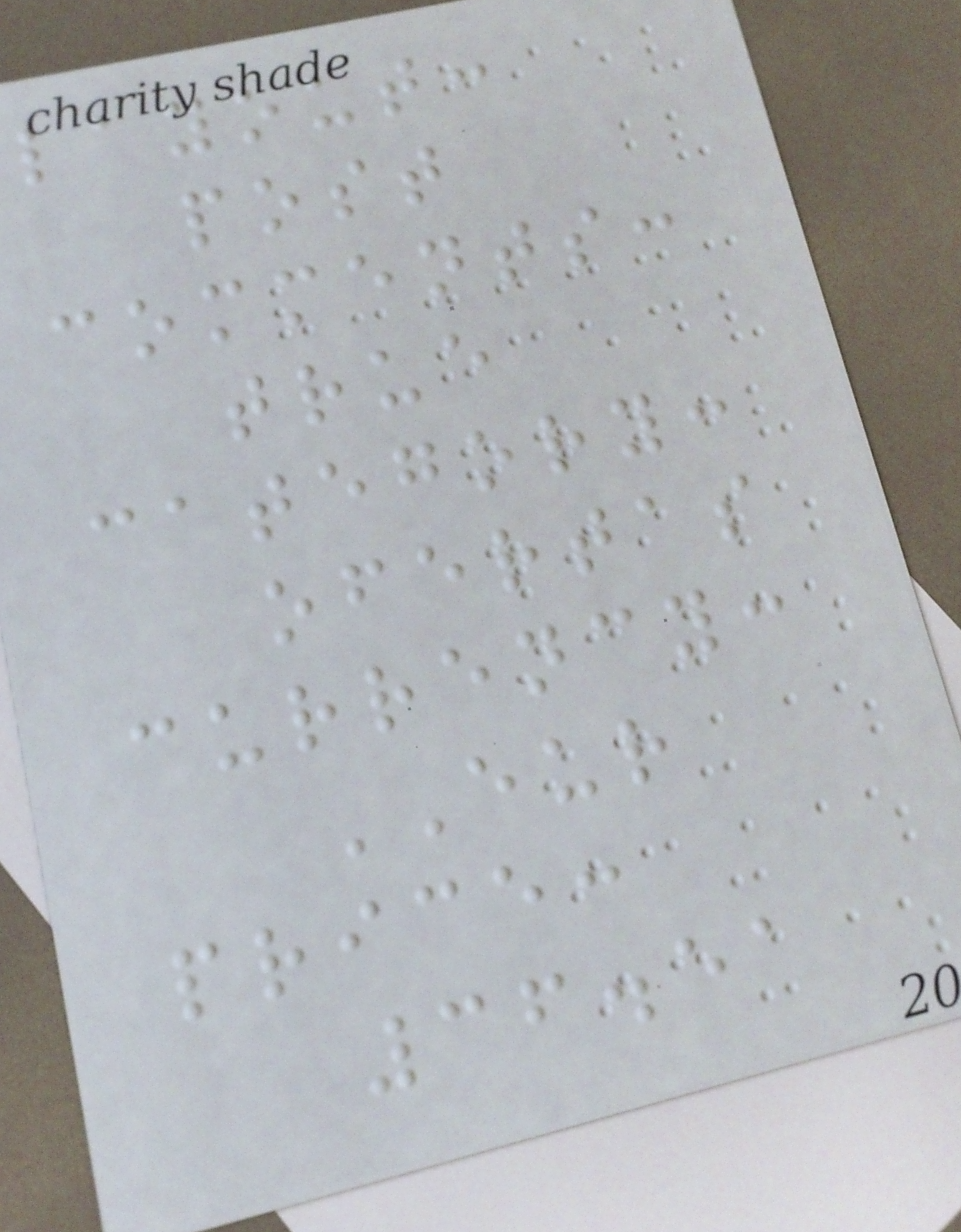layout:
post
comments:
true
category:
ofertas
currency:
EUR
price:
36.51
